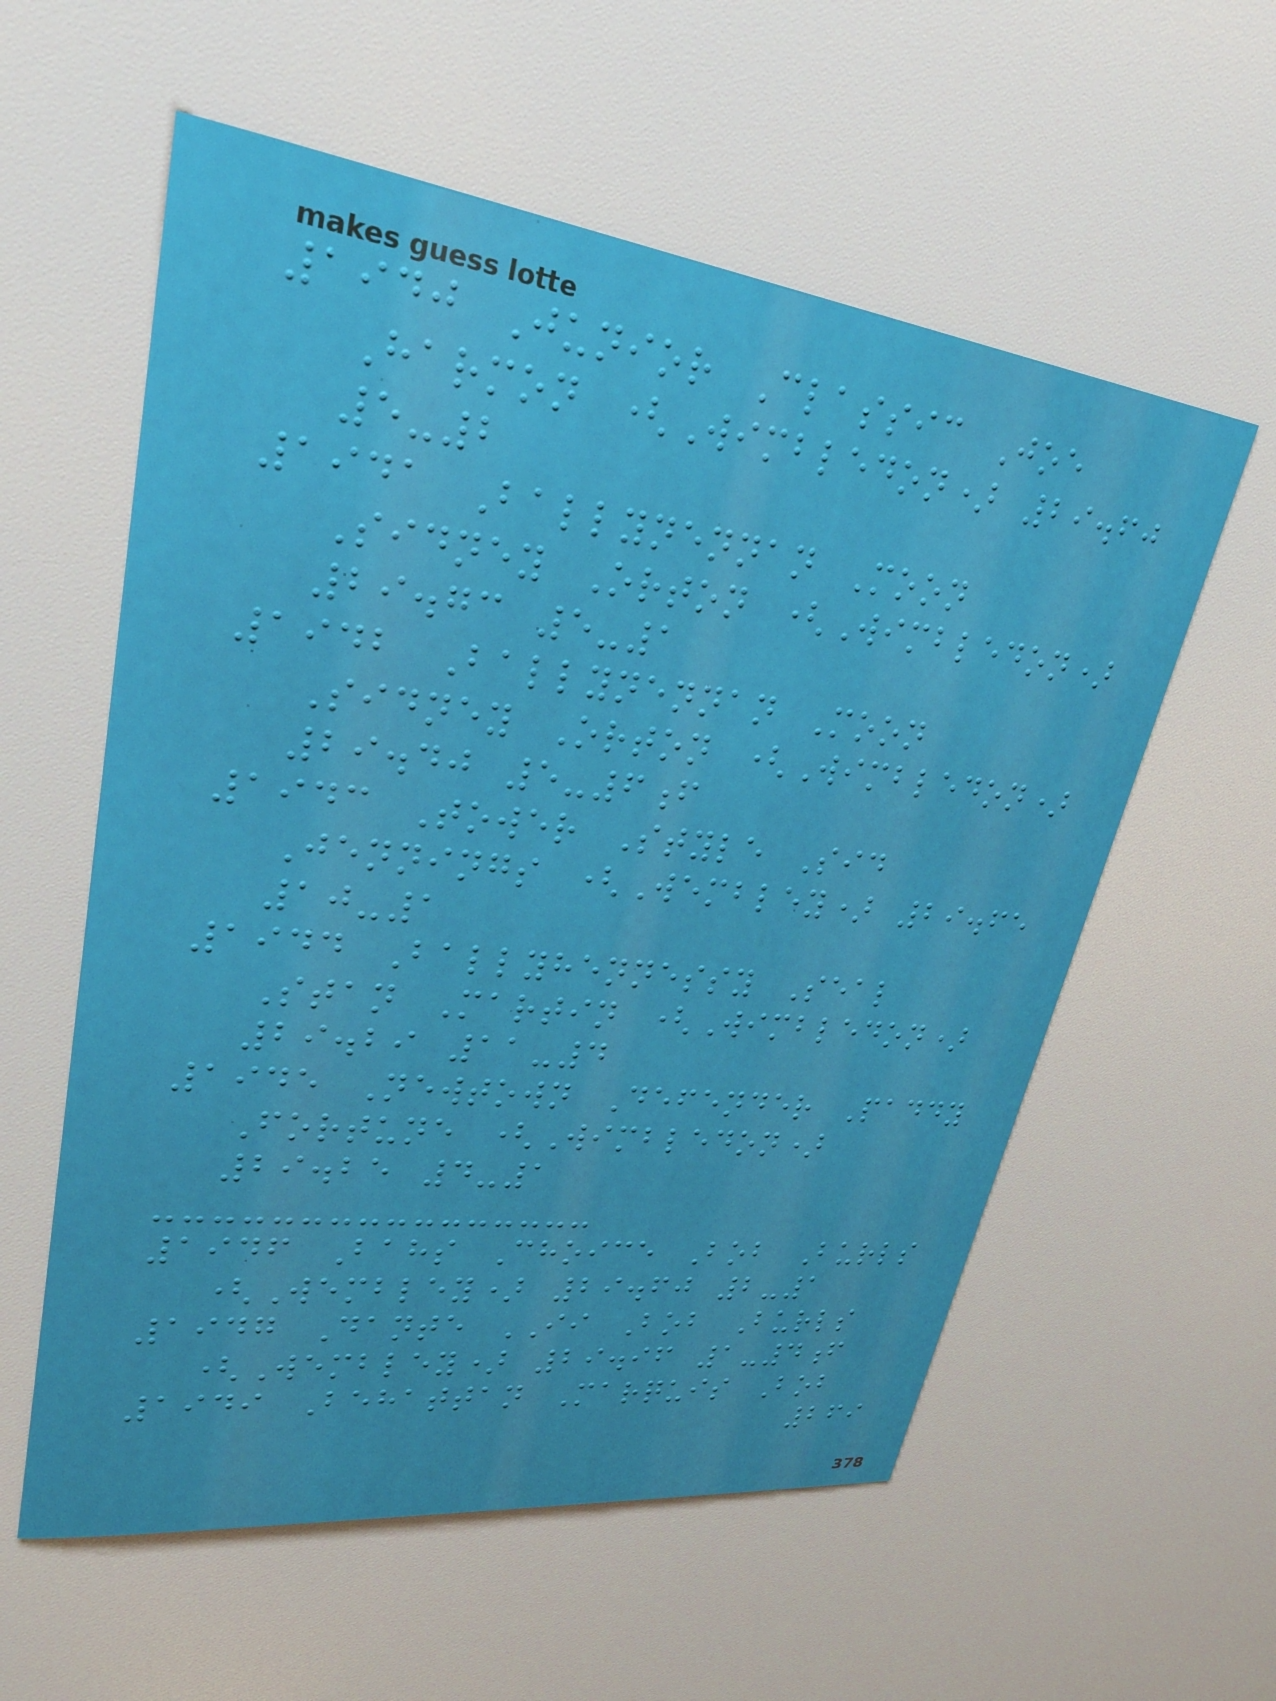1940 Junior Classic Joe
Harmon (Wimbledon) 29.60
5-2
1941 Ballynennan Moon
Sidney Orton (Wimbledon)
29.73 5-1
1942 Ballynennan Moon
Sidney Orton (Wimbledon)
29.40 5-6f
1943 Tower Style Sid
Jennings (Wembley) 29.65
10-1
1944 Ballyhennessy Seal
Stan Martin (Wimbledon)
29.29 11-4
1945 Newtown Defender Paddy
Fortune (Wimbledon)
29.25 4-1
1946 Bahs Choice Bob Burls
(Wembley) 29.60 2-1
1947 Dante II Bob Burls
(Wembley) 29.96 1-4f
1949 Behattan Marquis Bob
269
